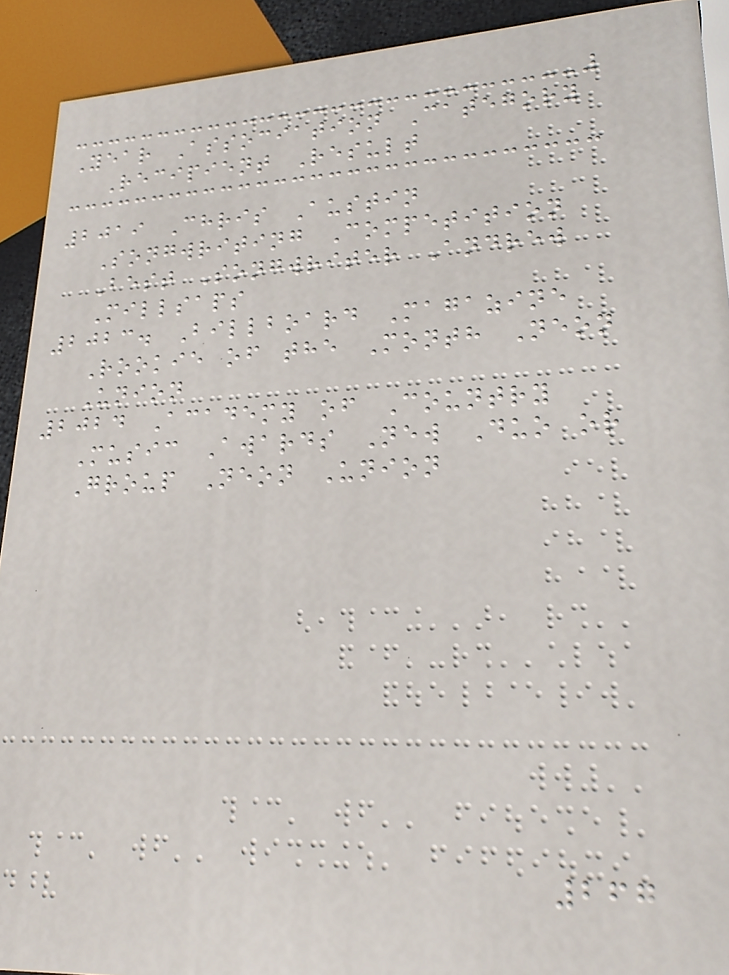Year Association Category
Recipient Result
2019 Chris Austin
Songwriting Competition
Best Songwriter Andrew
Millsaps
2023. Billboard Magazine
Rookie of the Month Neon
Union
2024 Academy of Country
Music Awards New Duo or
Group Neon Union
267
